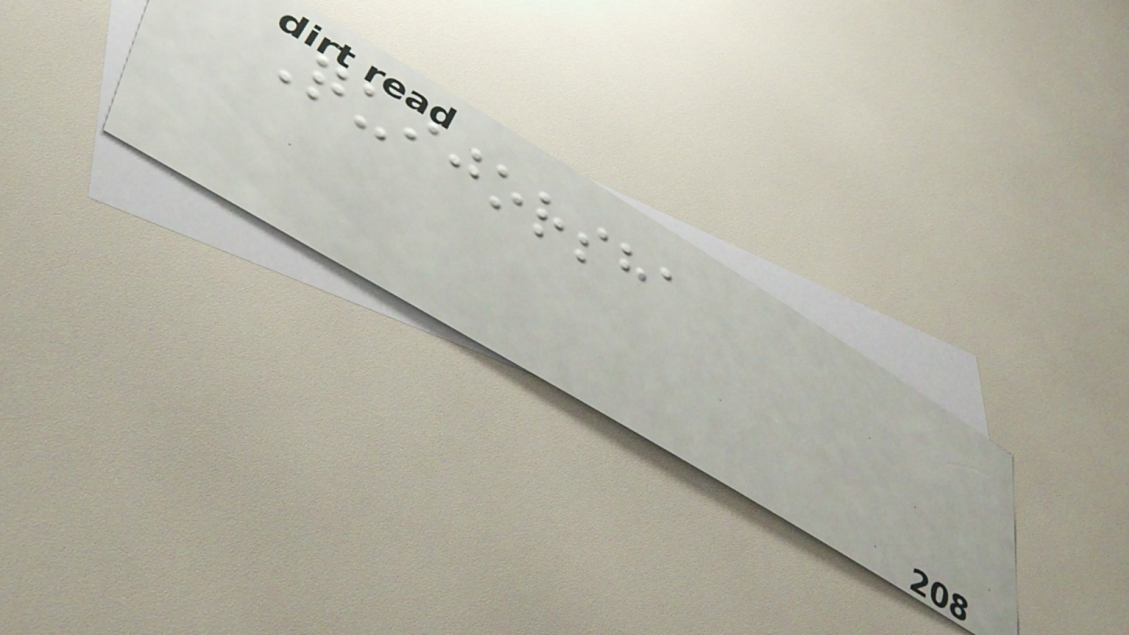Quijorsha
